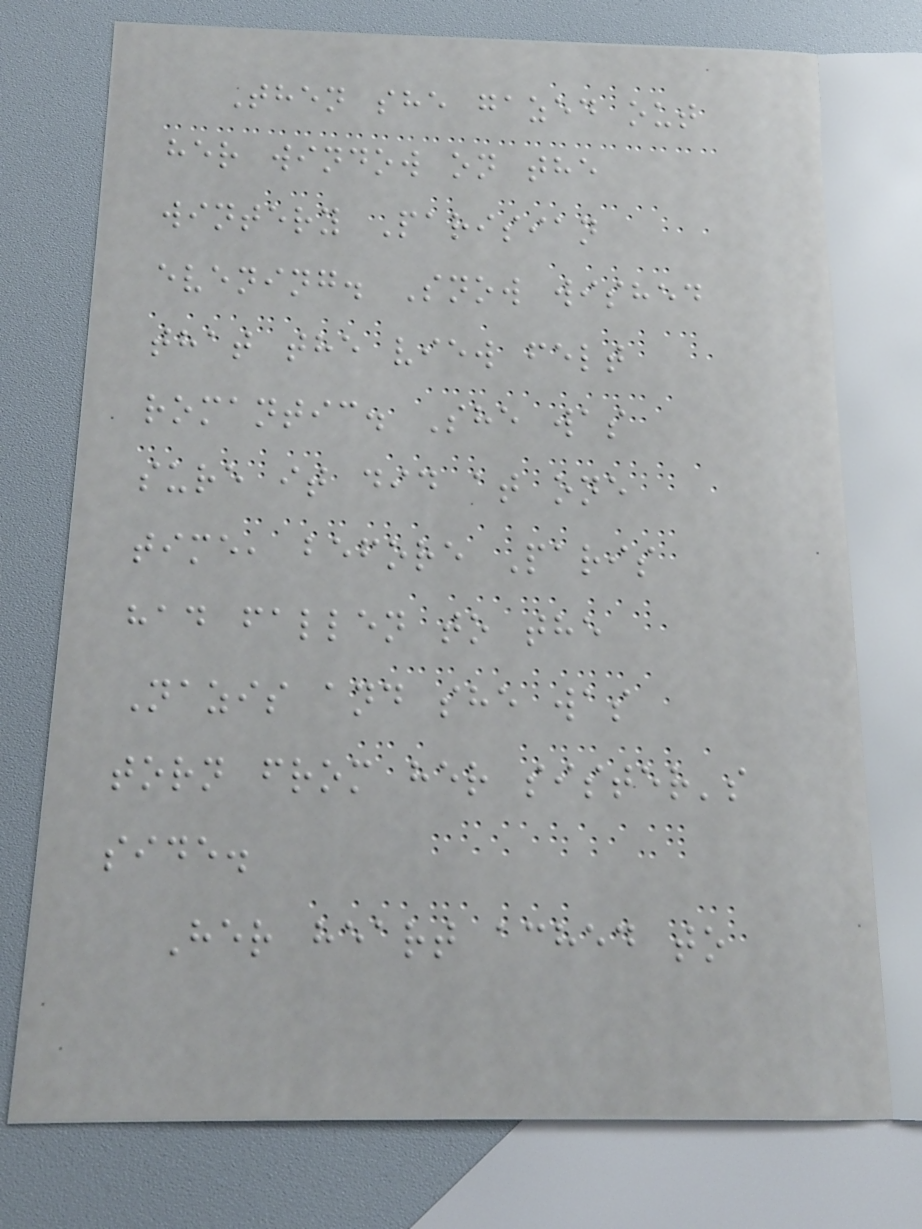Then she gazed out
her window on the
wintery Parisian
evening. Snow wished
that the view felt
romantic. She was
sure it did at one
time, before Paris
had fallen to the
Nazis and she was
torn from her sister's
side.
Her heart ached to
